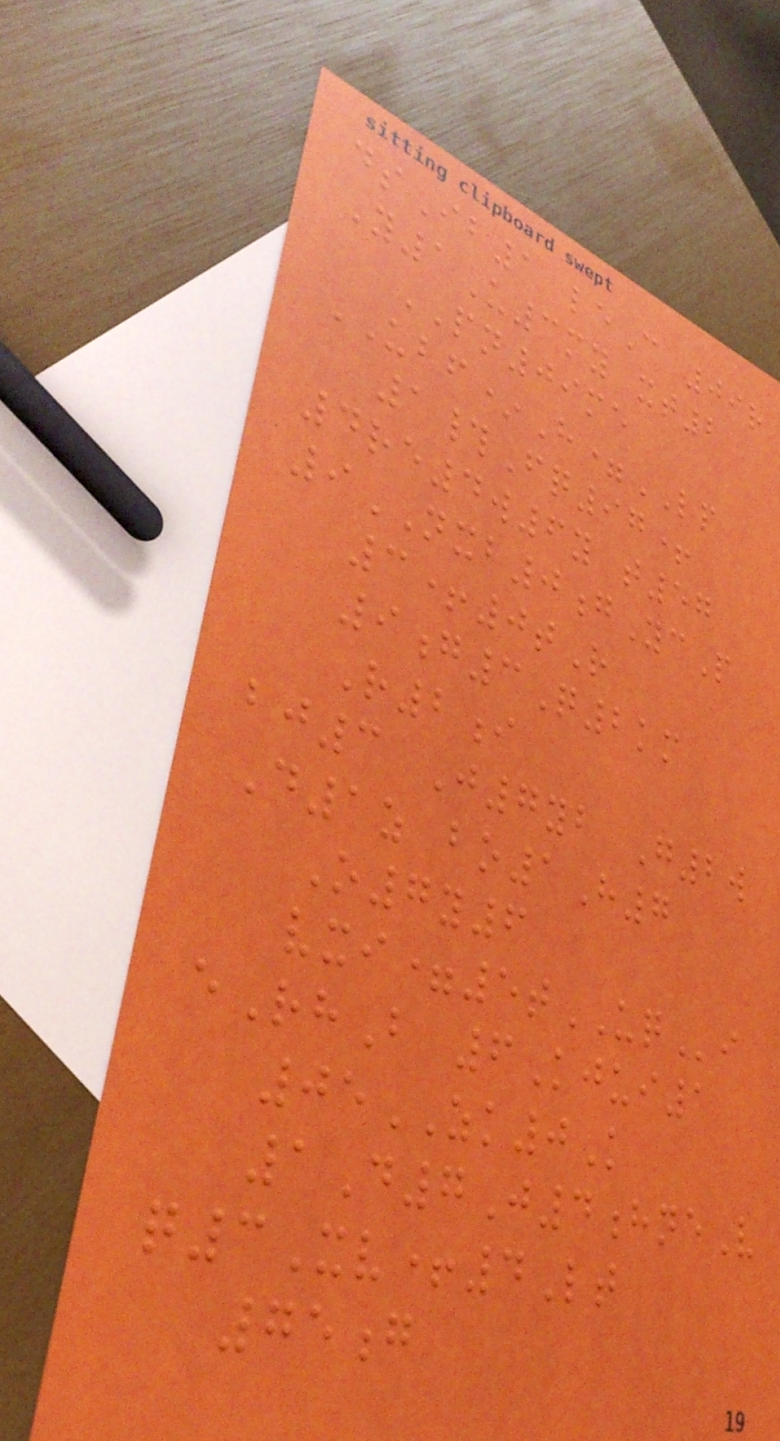dsIb1 leC 09r
Y1U3my xt2
PN09me
UBF*H=LP
1#Fq97+
4re4w6y t57
9NXB0gYcP
3+0tR
9g3Q2km
R2i
bj3 J7yb G2w
D1z bo1H7
O7y6
vxi=5tUQi
eRhB 6Kjui1
05ZK0K
1D7J4hneV
q3Xv+4Lt
75g
